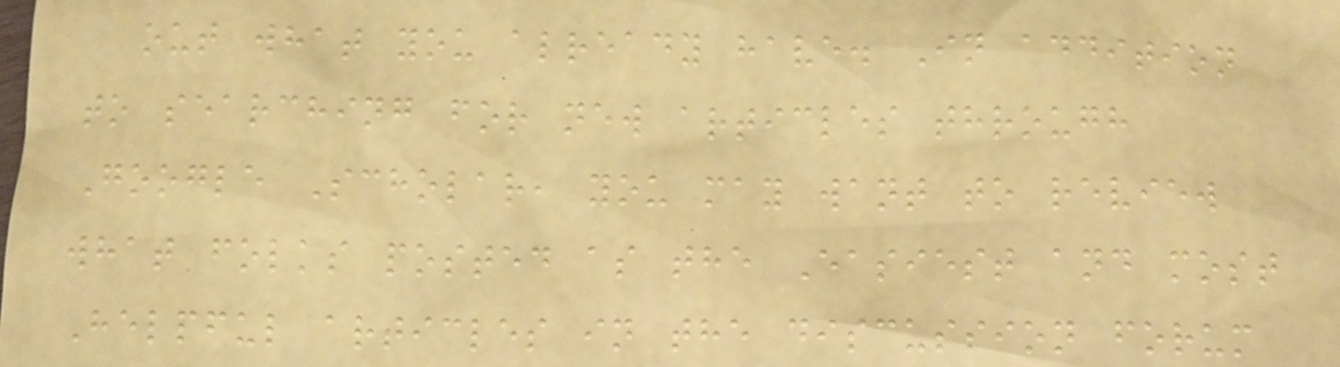out what you already have. In addition
to searching for new articles through
Google Scholar, you may want to review
what folks posted as the Easiest and most
Helpful articles in the discussion forum
